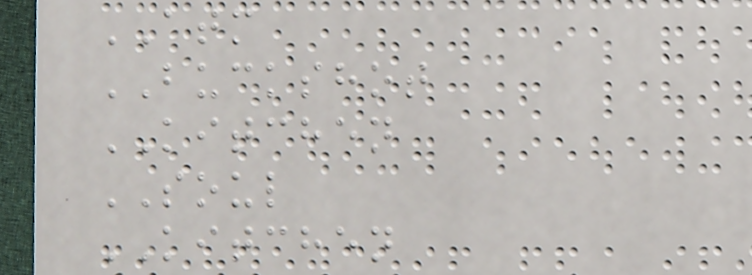ATM
BUCKSHOT
KITCHEN
SOUL
KITCHEN
